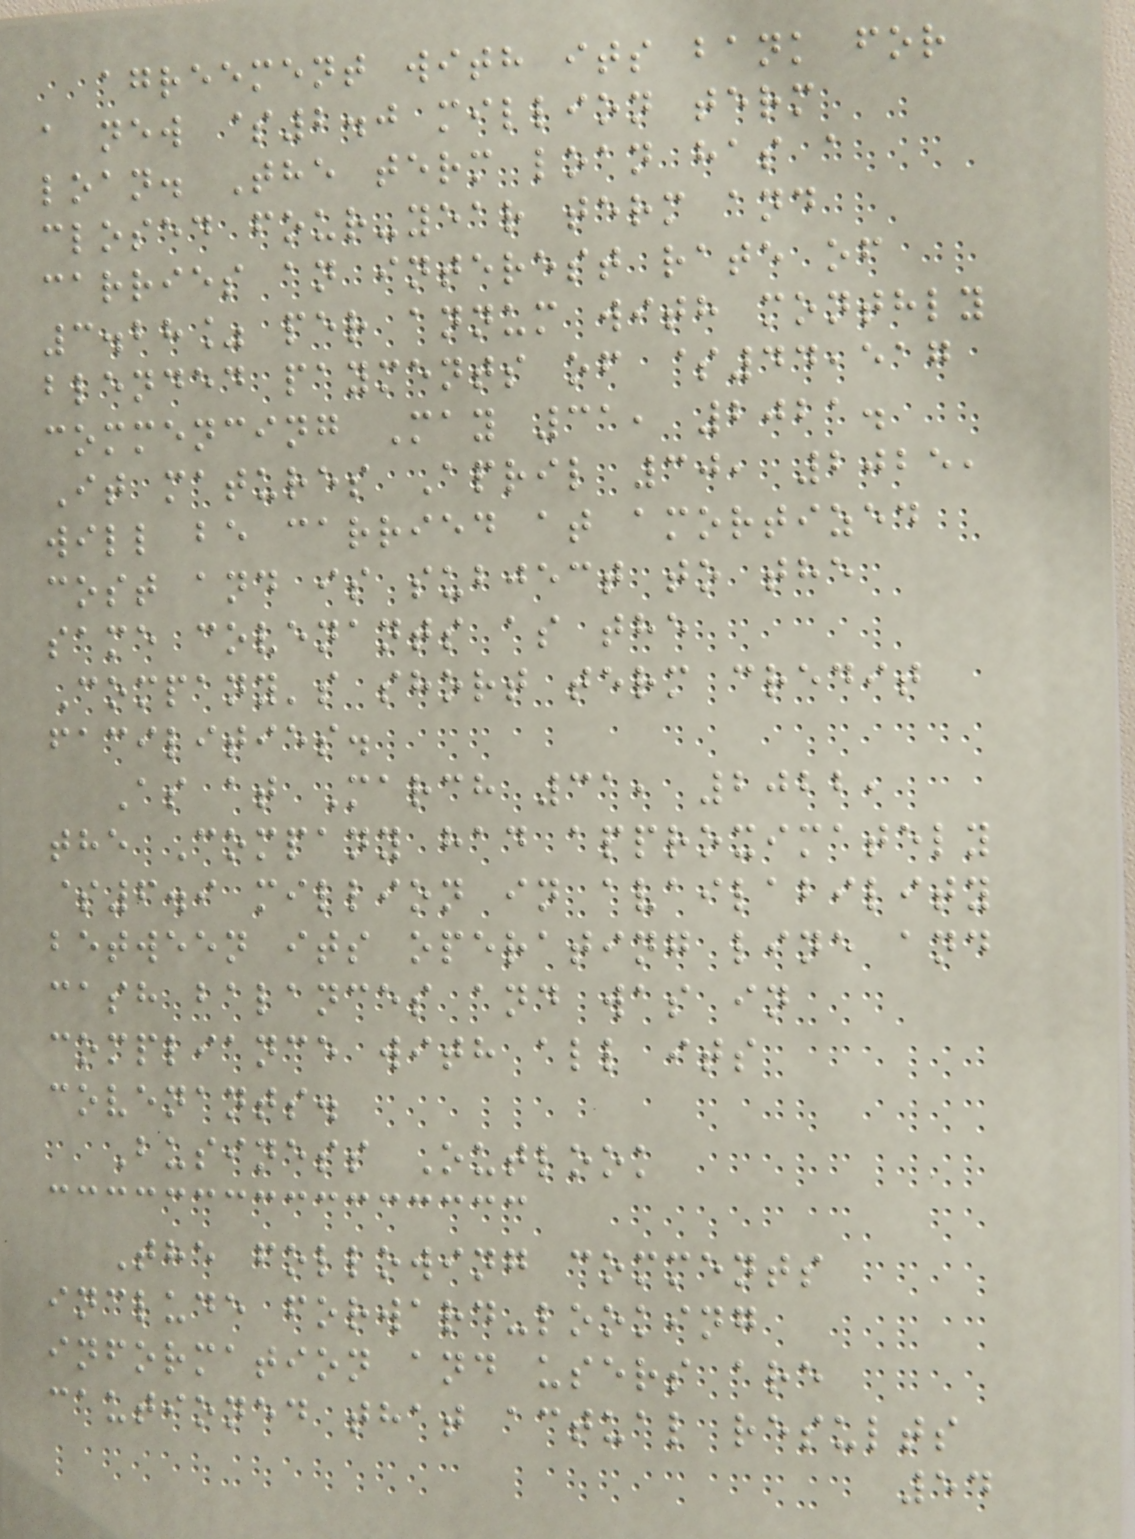agreement with its bank for
a new $2.0 million term
loan. The term loan has a
closed four-year term and
carries an interest rate of
3.28% per annum with monthly
blended payments of $44,517
commencing May 31, 2021.
It matures April 30, 2025,
will be carried at amortized
cost and is subject to the
same covenants as the
Company's short term credit
facilities.
As at March 31, 2022,
the Company had approximately
$6.9 million in availability
between its operating line and
cash balances and was in
compliance with all its
covenants.
Business Outlook
The following comments
include forward-looking
information and users are
cautioned that actual results
54
